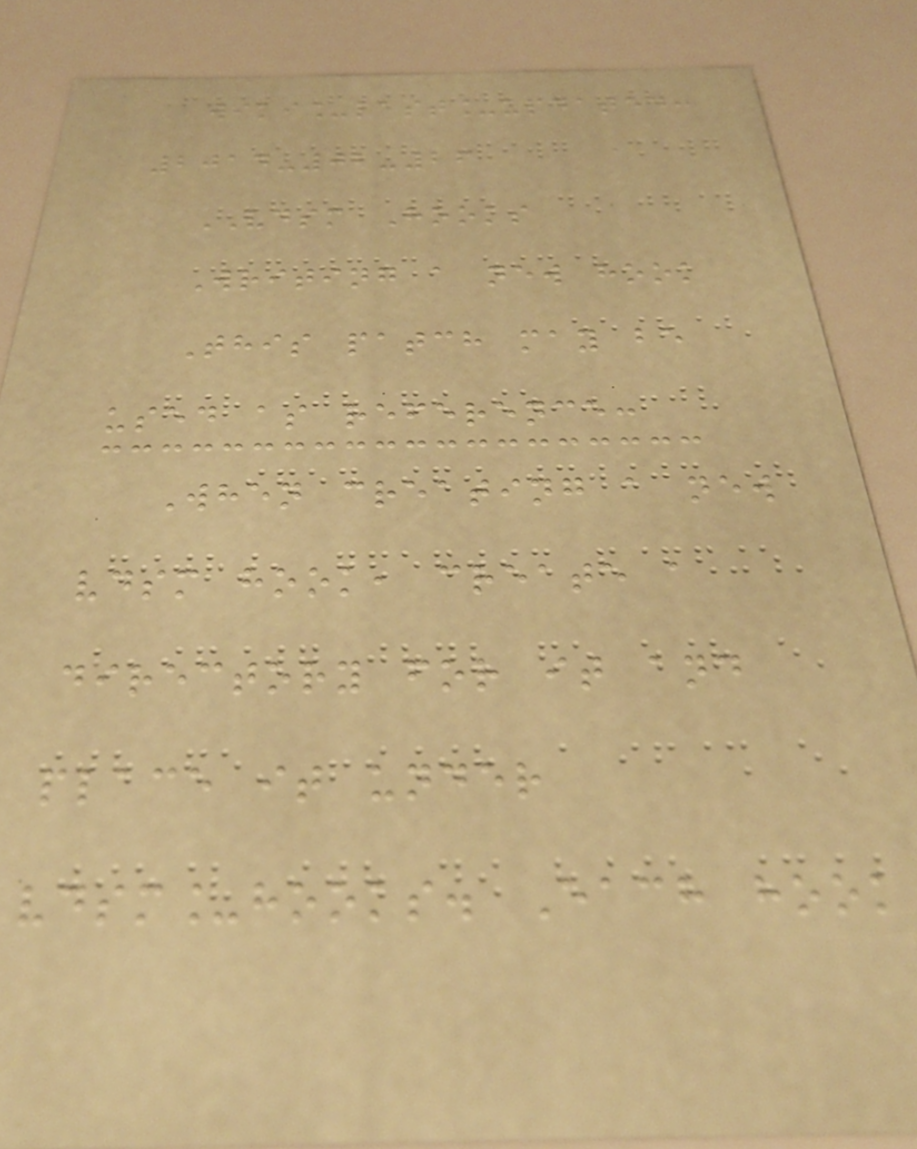wiki_last_updated:
2014-02-26
VDSM Hooks
Writing a new hook
This patch may be
used as reference:
When creating a new
vdsm hook, create a
directory for it and
place it under
vdsm_hooks. Each hook
